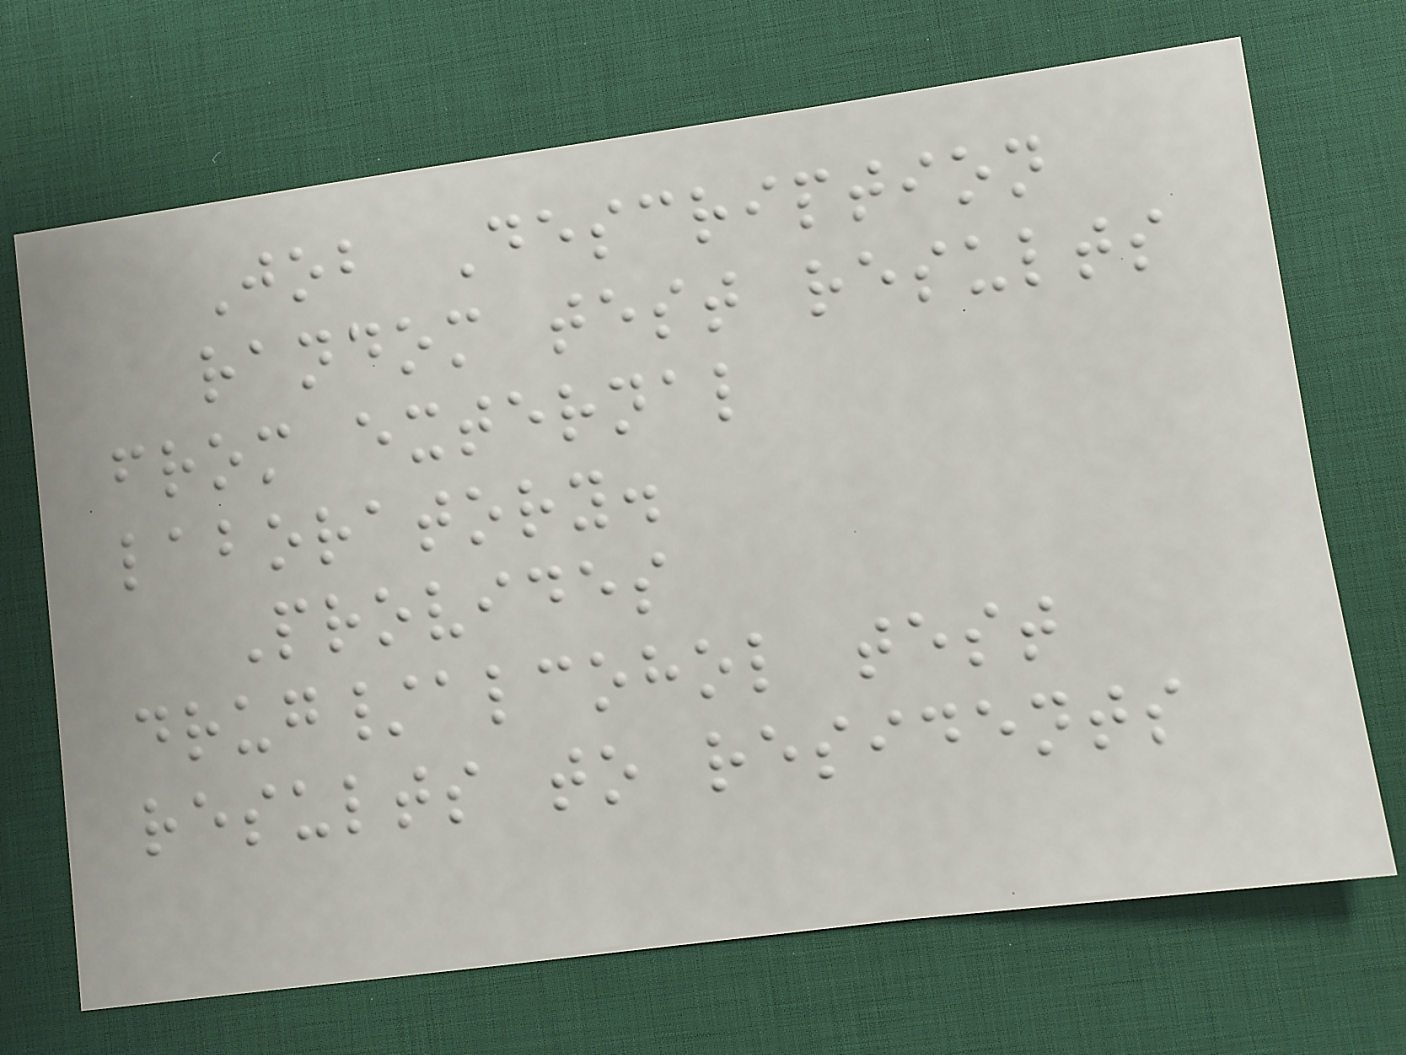Job Description
random test results
from external
laboratory.
Provides
drug/alcohol test
results to residents
